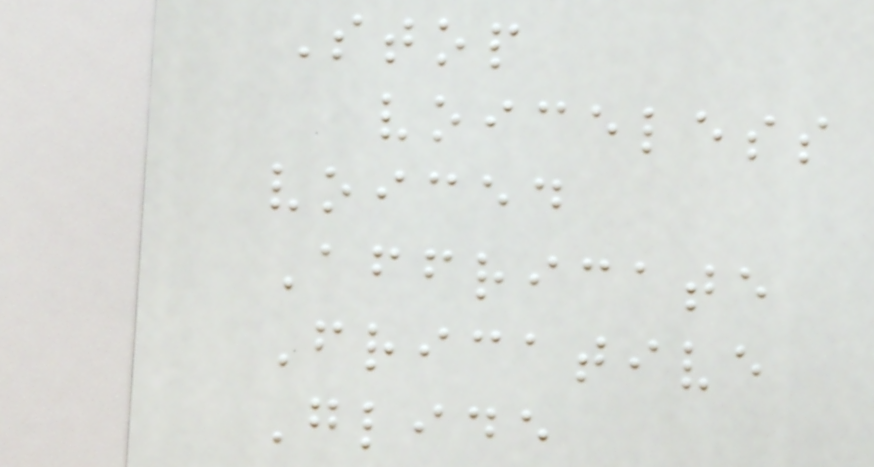Stop
voiceless
voiced
Affricate
Fricative
Glide
